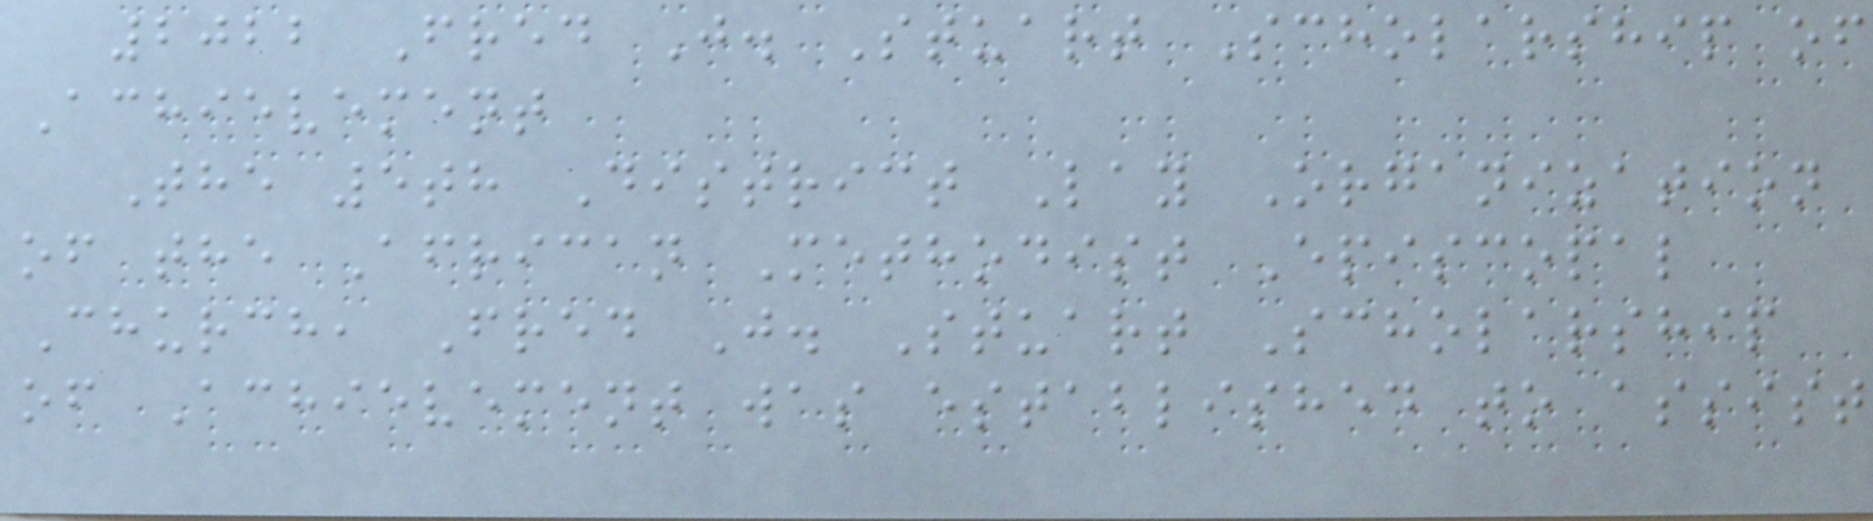2022 Fred J. Stuart Scholarship of
Achievement
The 5th District Lay Organization
of the African Methodist Episcopal
Church, Fred J. Stuart Scholarship
of Achievement was established to assist
